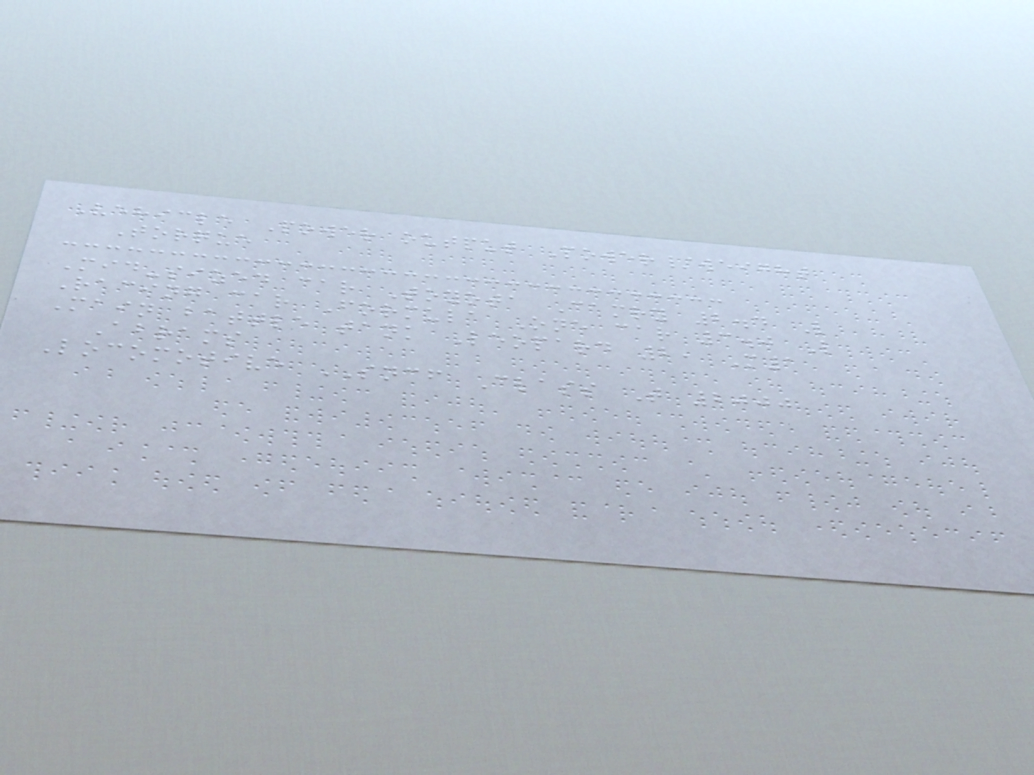Vehicle Power output Power/weight
Torque
Mid-sized car Toyota Camry 2.4 L
Racing car Formula One car 3.0 L
Main battle tank Leopard 2, M1
Abrams
Locomotive SNCF Class T 2000
